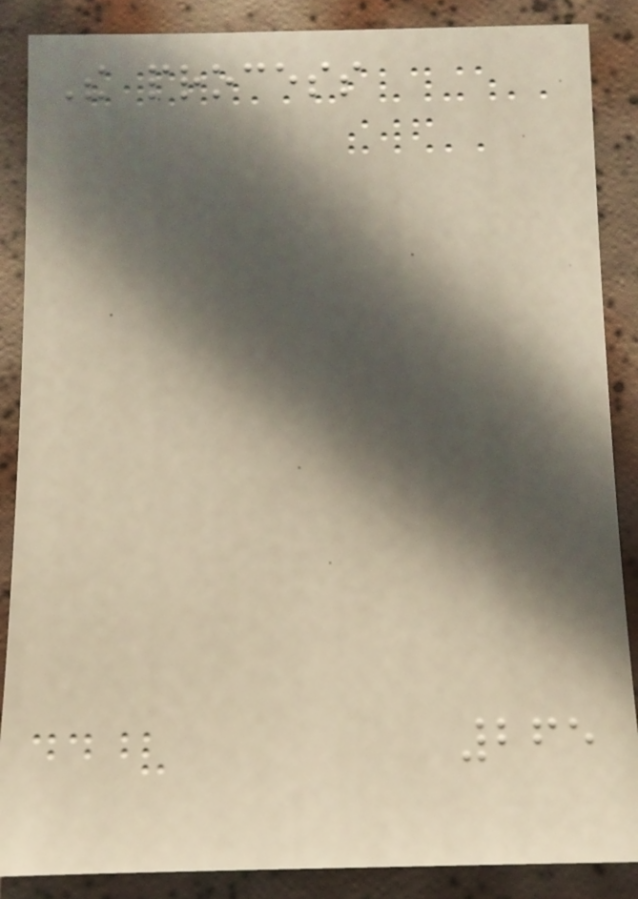The process
265
